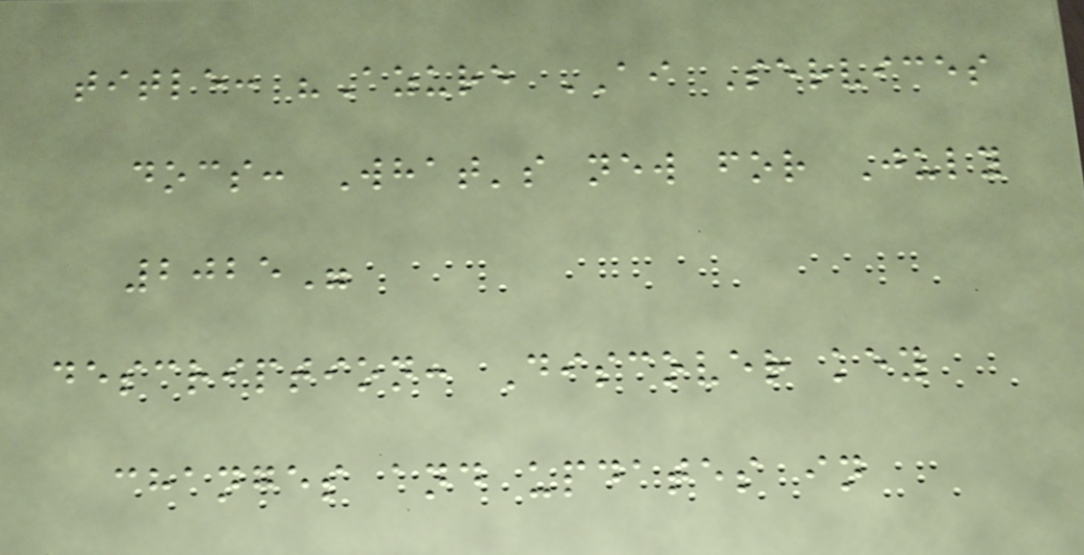title: "Azure AI Services
docs: What's new for July
2025"
description: Discover key
changes and updates in
